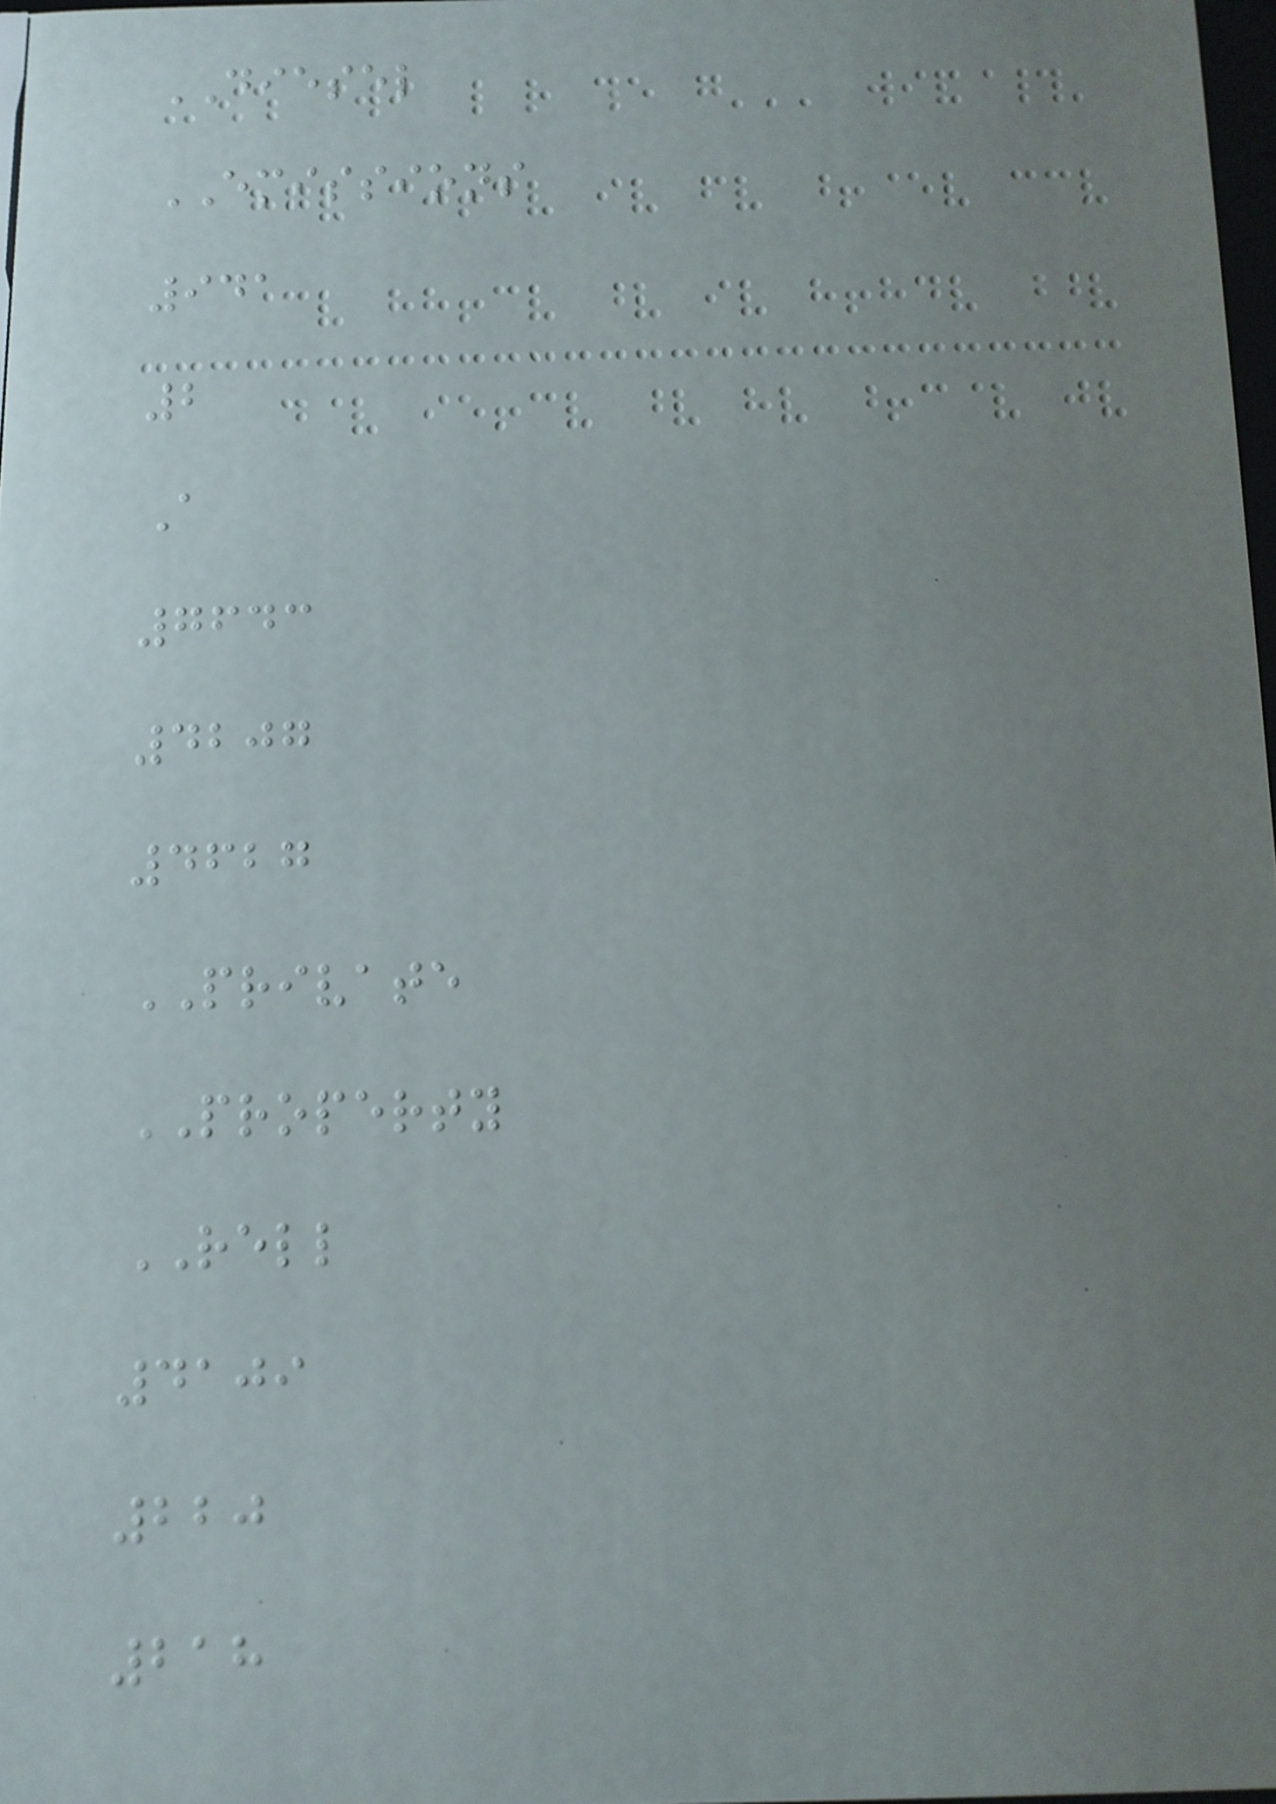DIESEL
EMISSIONS
941
2
A
7643
4207
4627
PRIVATE
PROPERTY
RELL
4109
220
218
